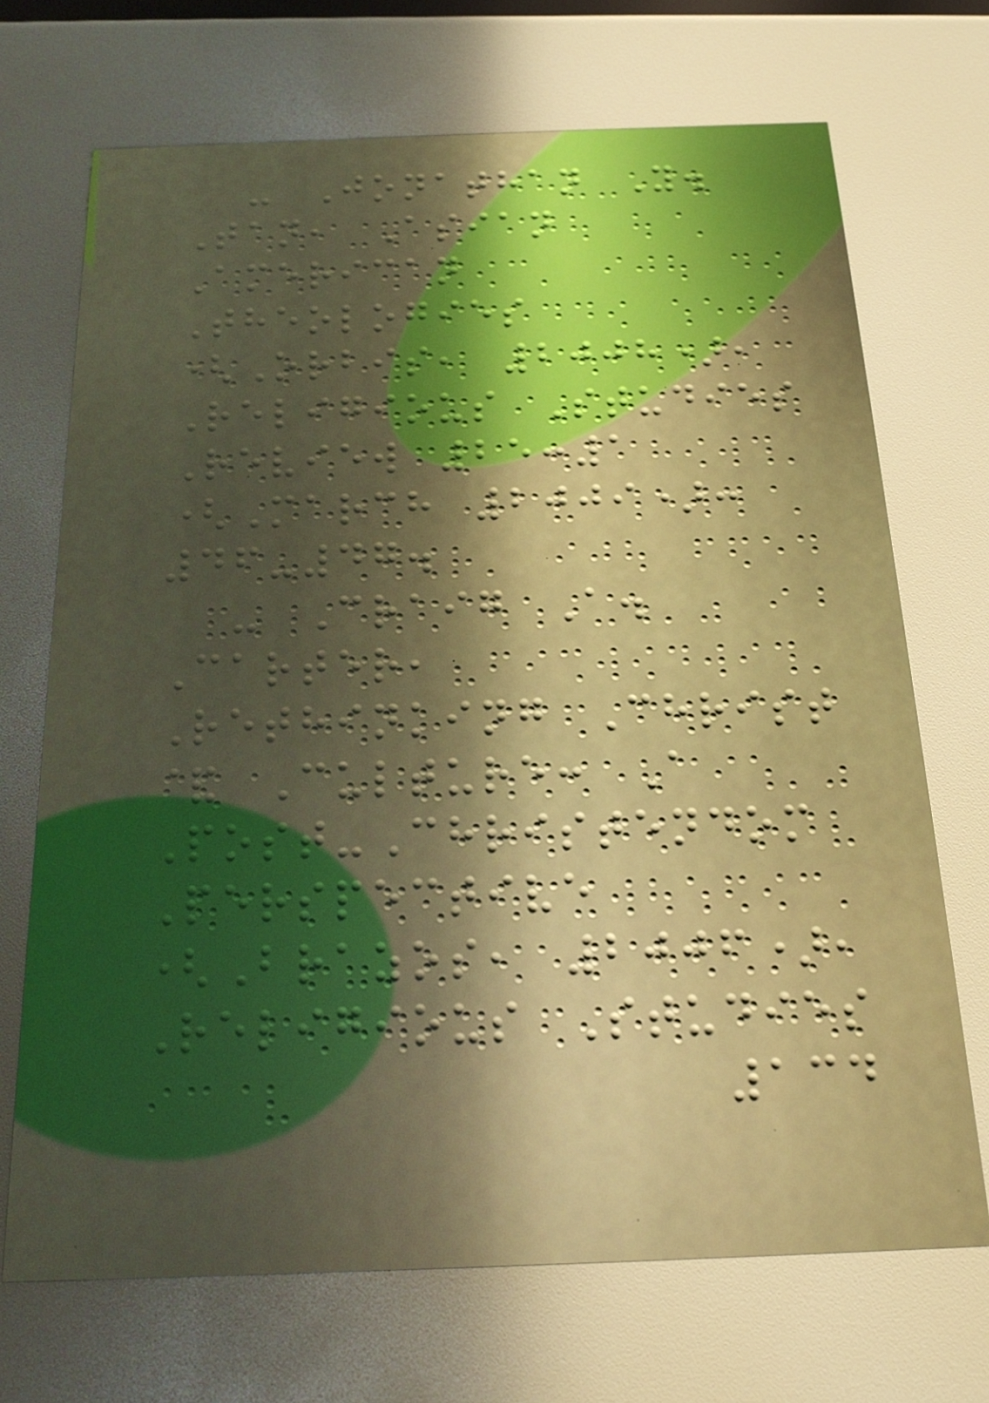- Jonathan Y.
Tan, Asian
American
Theologies
(Orbis, 2008),
Religious Studies
Review 25:1
(March 2009):
46-47.
- Craig A.
Carter,
Rethinking Christ
& Culture: A
Post-Christendom
Perspective
(Brazos, 2006),
Religious Studies
134
